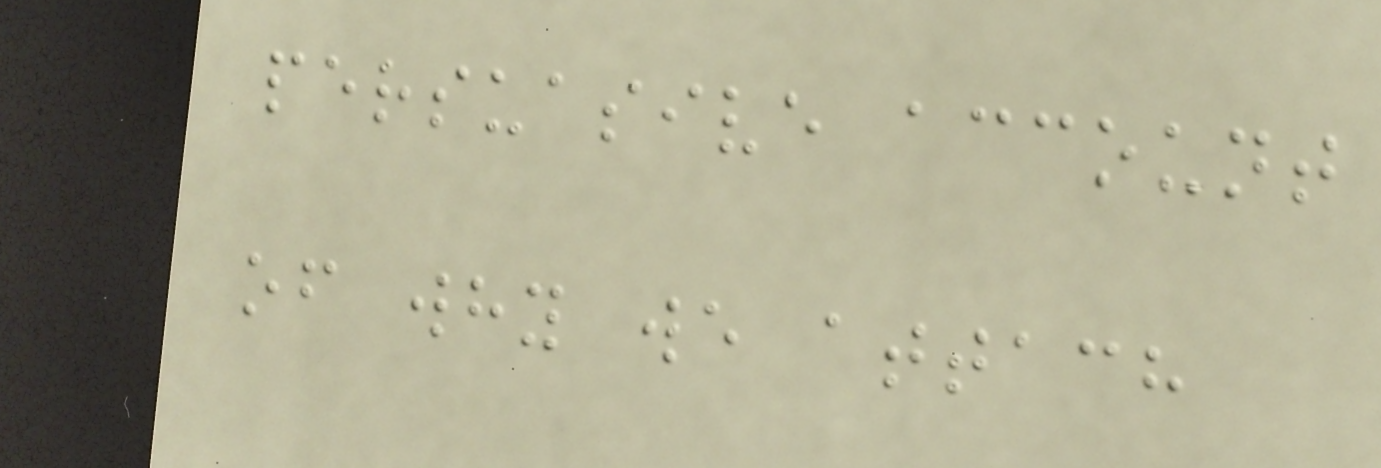persuasive account
of why we attach
